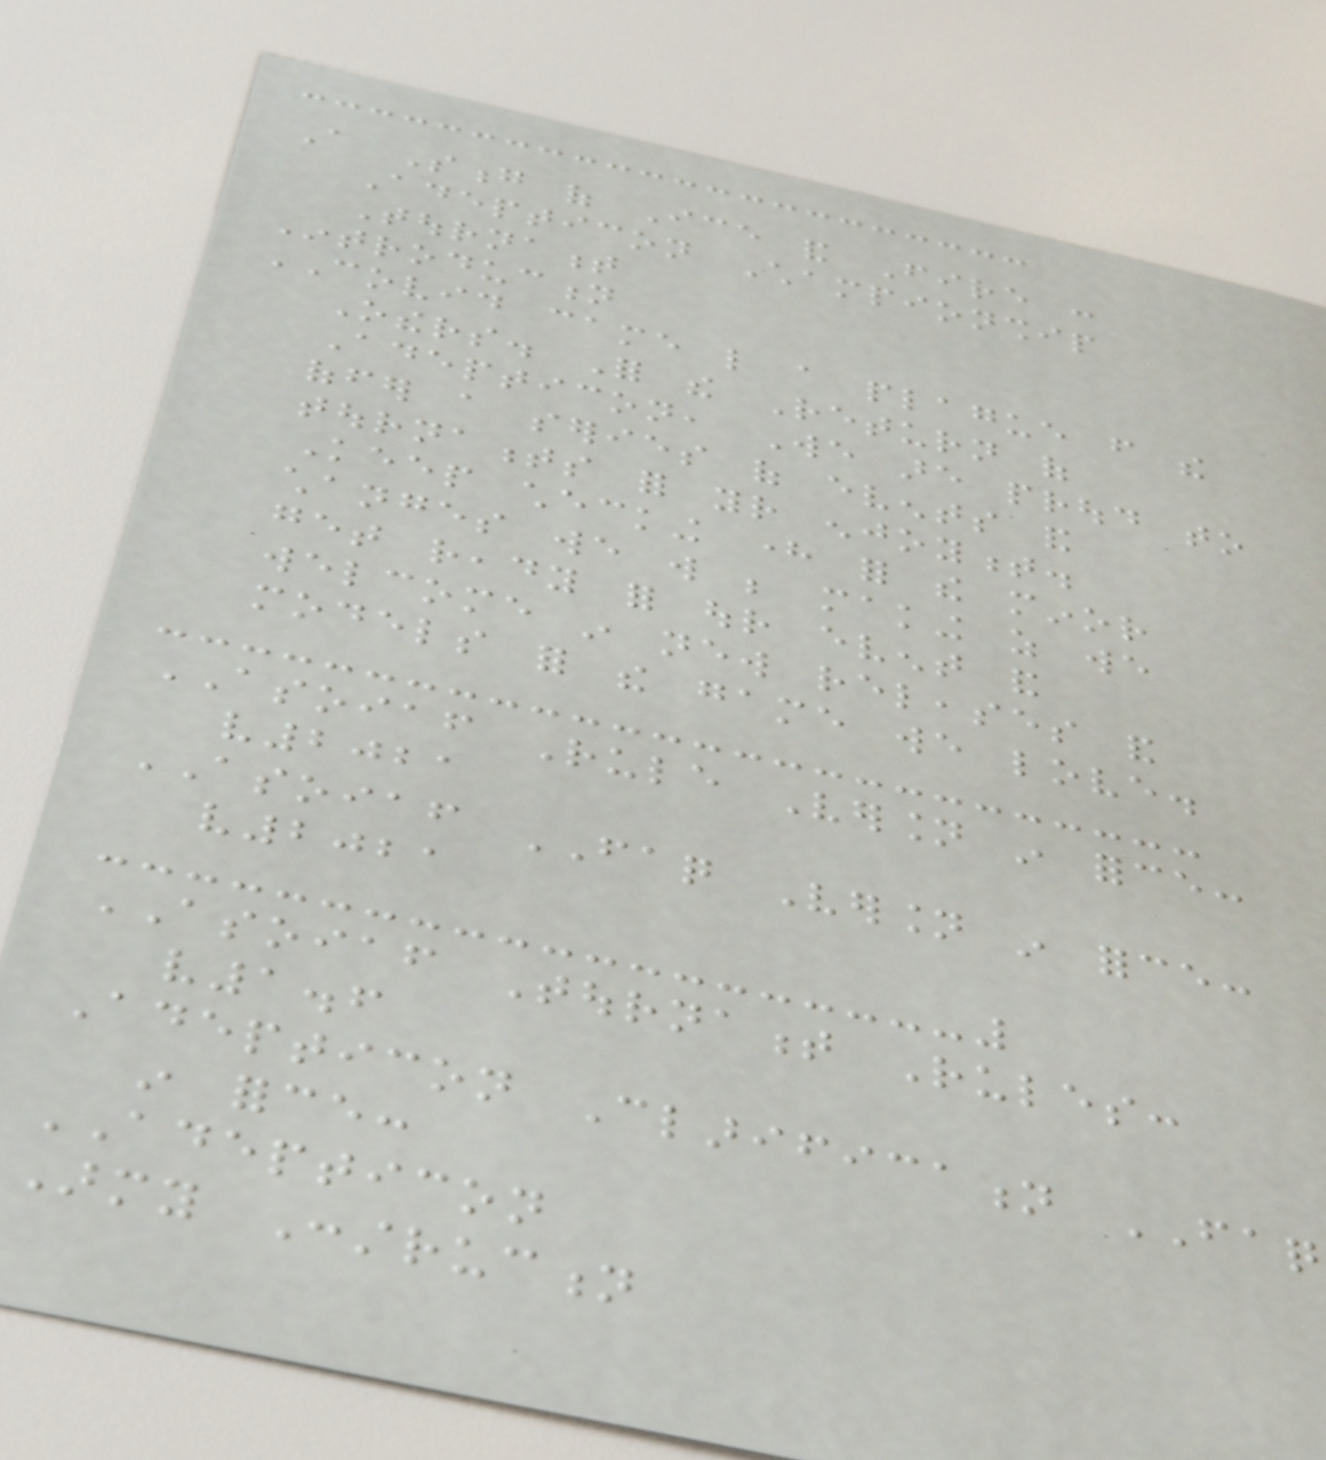A Song of Ice and Fire :
Adepticon Championship
Tournament
Introduction
COVID came like a plague from the
Others. For the Return of
Adepticon, We are proud to
offer a series of events and
tournaments for your enjoyment.
Keep checking here for the minor
changes we will be making as we
get ready for our event and
welcome in new releases and
models for the game we love.
ASOIAF Rule Version in force:
v2021
ASOIAF FAQ Version in force:
v2021
ASOIAF Tournament Rules:
v1.6
Adepticon Clarification FAQ
in force:
ADEPTICON
Army Construction
